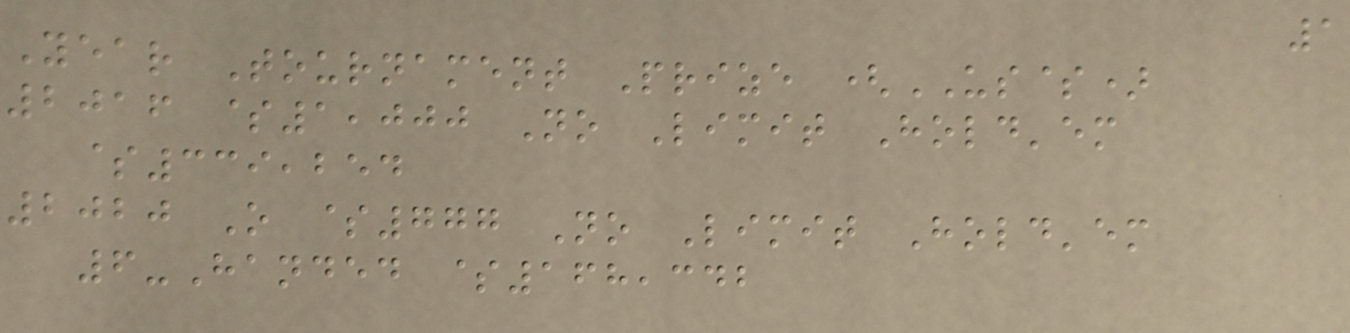1
Year Tournament Prize (US$)
2016 $1,000 No Limit Hold'em
$339,254
2020 O $777 No Limit Hold'em
6-Handed $168,342
